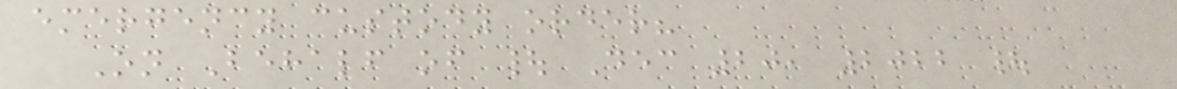emergency custody order?
On Behalf of | Dec 20, 2022 |
